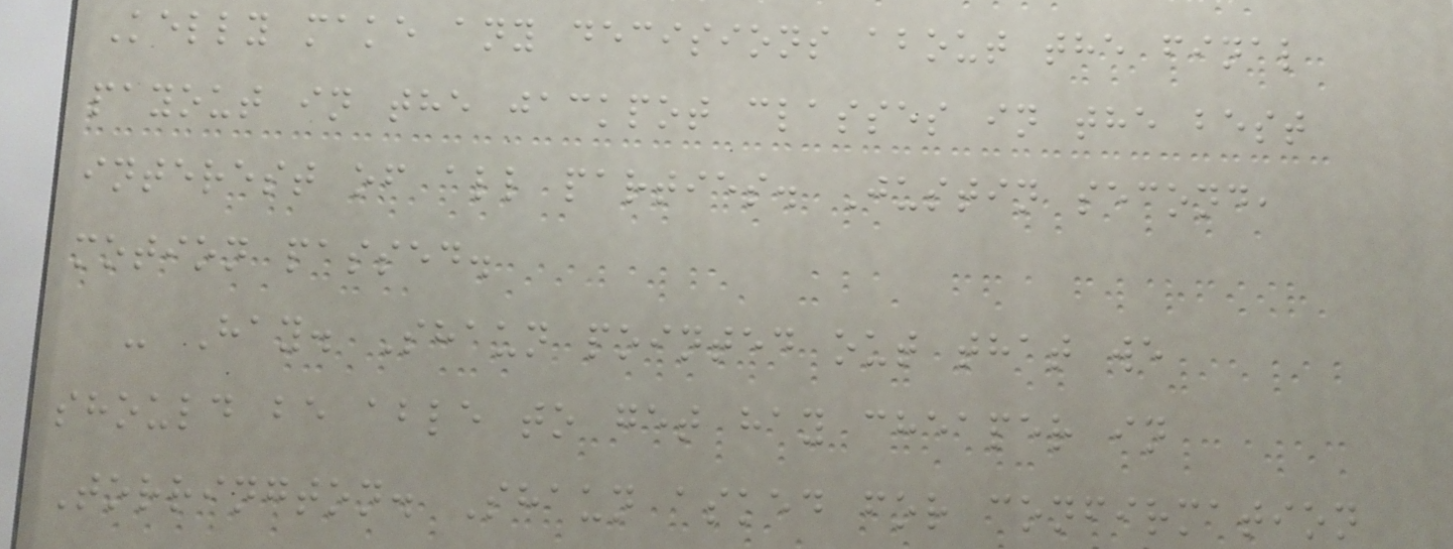Kelly make any decisions about the final
payout in the jackpot classes in the best
interest of all parties. Justin second,
motion passed.
- Hay. Shaun pointed out that we
should be able to get hay cheaper in
Torrington. Shaun asked for confirmation
